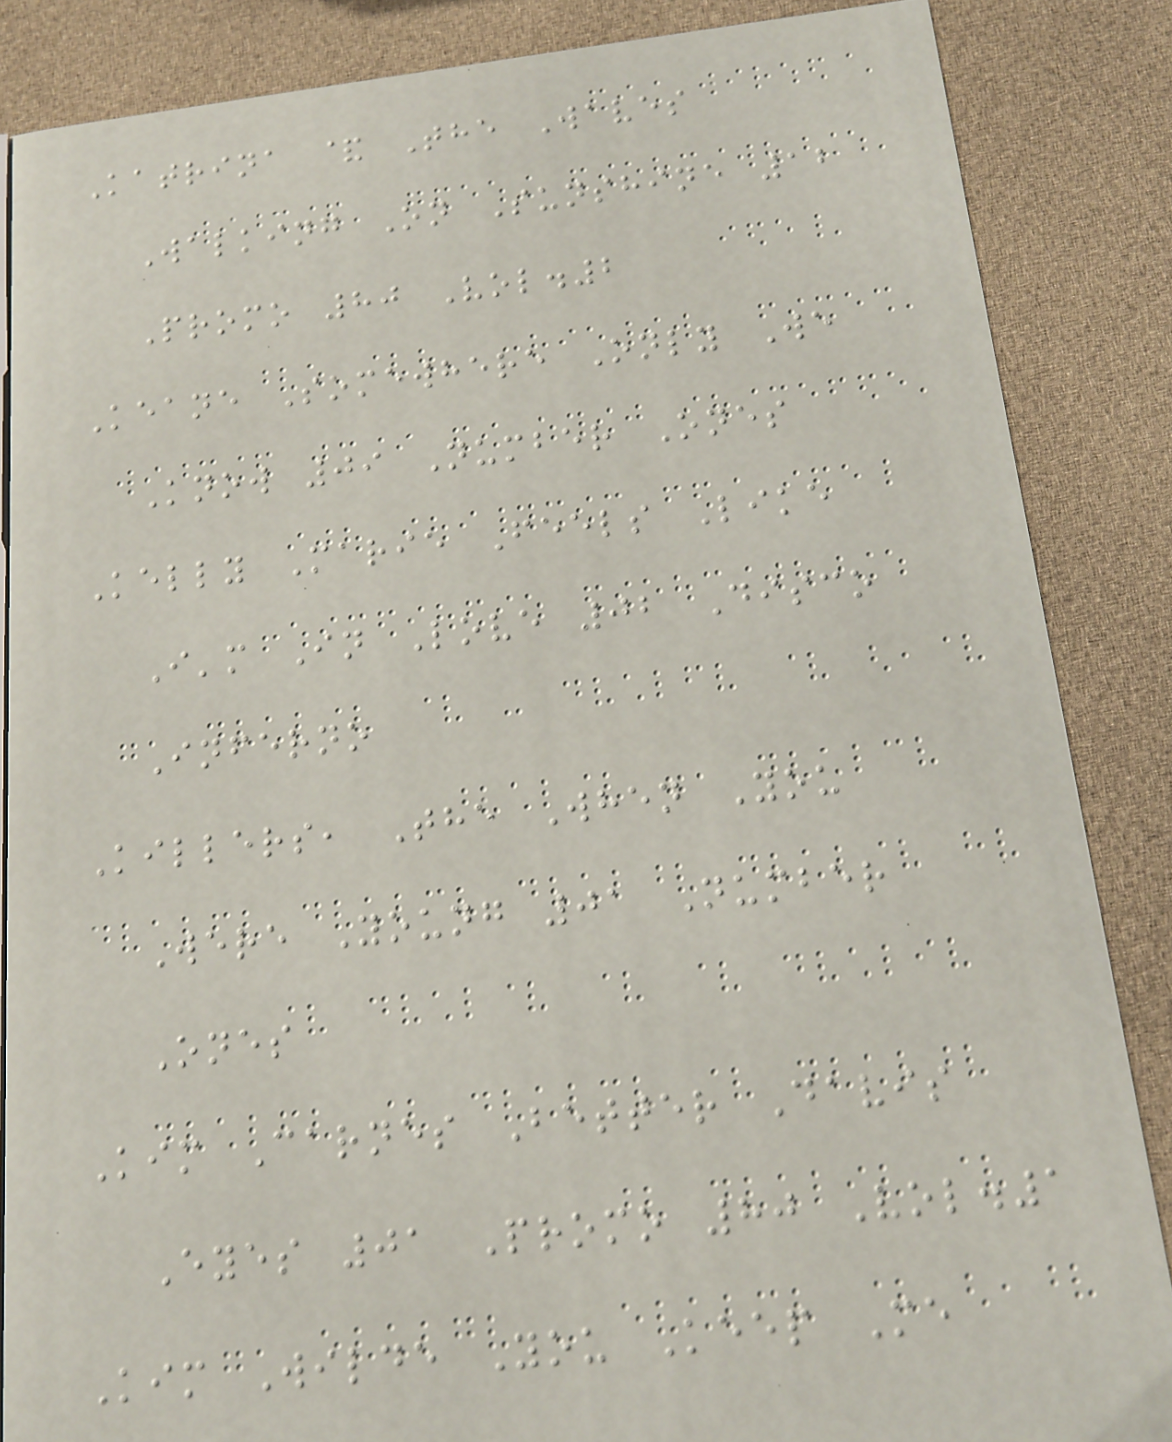Katrina & The Waves
Walking On Sunshine 12
Promo 80 Vol.2
Keane Somewhere Only We
Know 09 Number Ones
Kelly Marie Feels Like
I'm In Love 02 Disco
Inferno
Killers, The When You
Were Young 01 Number
Ones
Kim Carnes Better Davis
Eyes 01 Promo 80 Vol.1
Kim Wilde You Keep Me
